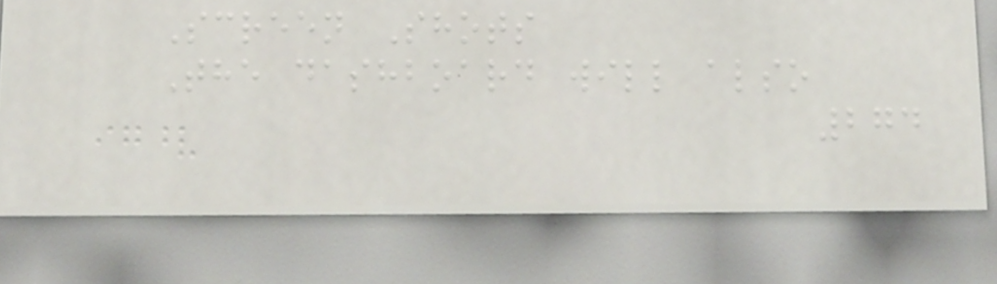Screen Shots
The dashboard will also
274
